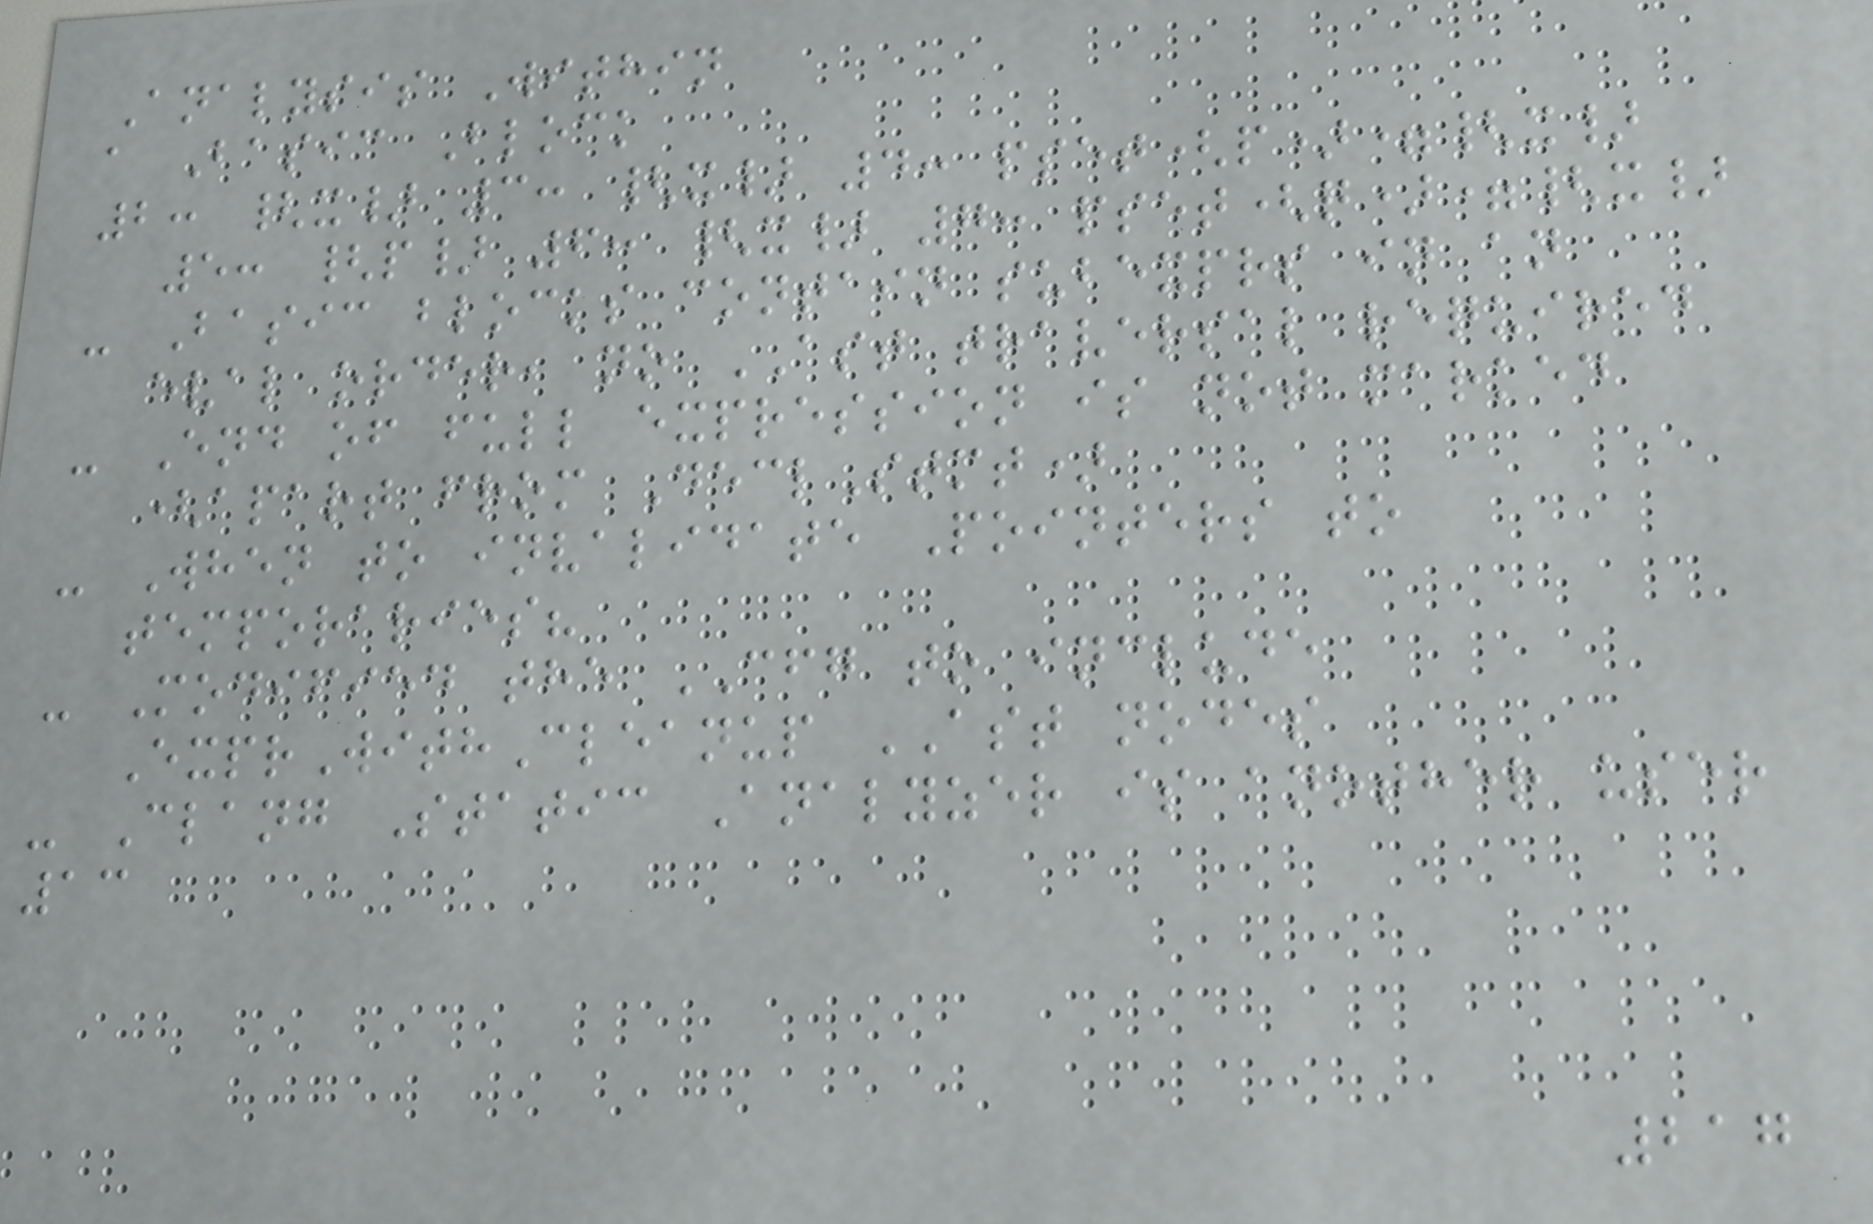Analysis Within
a Basic Block
2: {x} 3: {x} 4: pset(p)={x}
5: {p} 6: {x} 7: pset(q)={x}
- Basic blocks contain subexprs in an
eval order, no AST traversal required
- End of full expression is not marked
(apart from DeclStmt)
- When to invalidate Pointers to
temporaries?
- Modified the CFG to include
ExprWithCleanup AST nodes
- Clang Static Analyzer is another user
13
217
